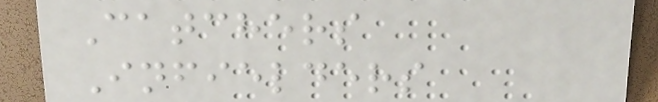Catchers
Infielders
